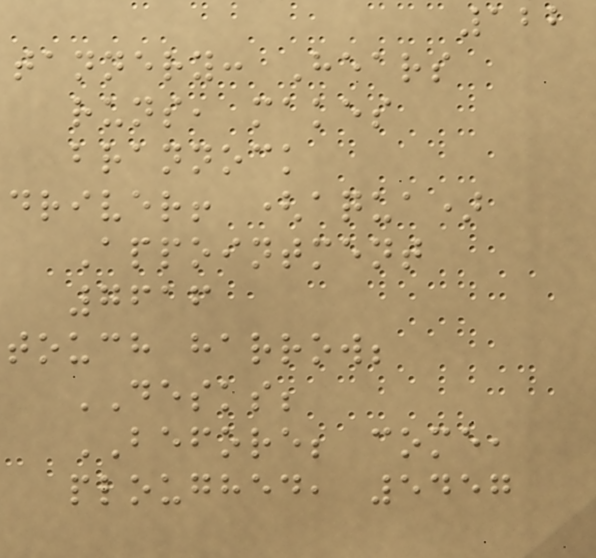122
tannery: Hears
runs, makes
brannock
driver! (aqua)
Appointment
7616
touch harrow;
DESKS;
BEFORE; come,
ploughed, 5457
